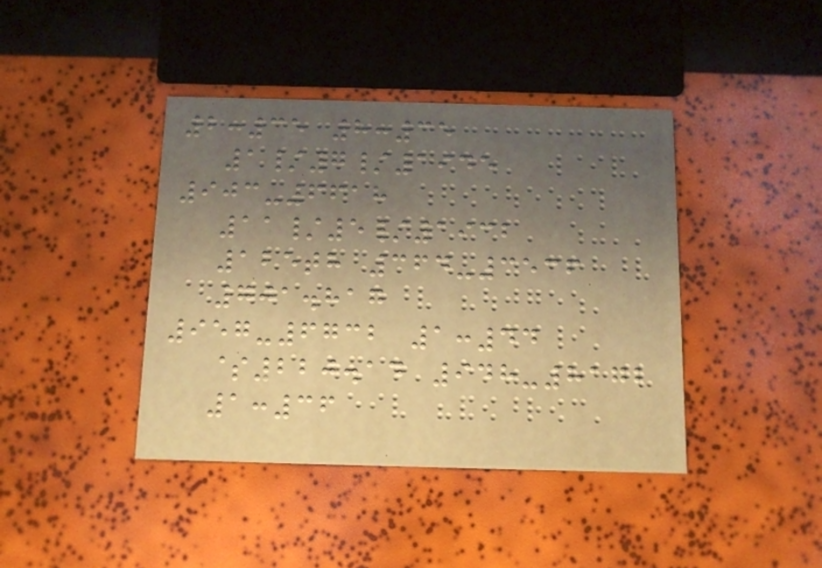2:35 8:35
1/7/1945
903-6618
11/5/1932
125th 364-3536
701.817
957-6732 1:44
$220.14 948-8172
1:36
